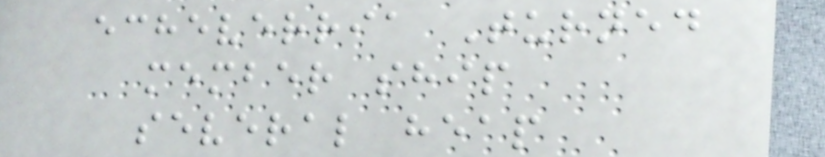echeverria Turned
member ship
several heap
